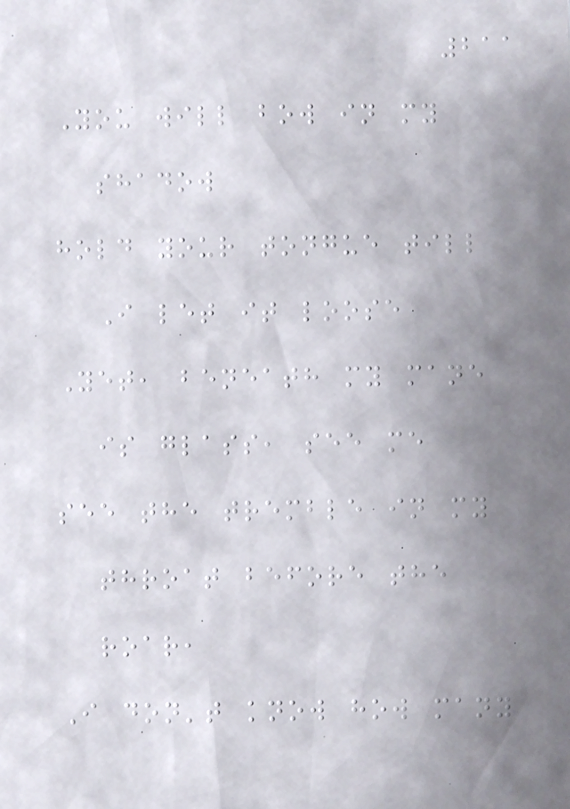211
You will bow in my
shadow
hold your tongue till
I let it loose
Yet, beneath my mane
is glass, see me
see the tremble in my
throat before the
roar,
I don't know how many
